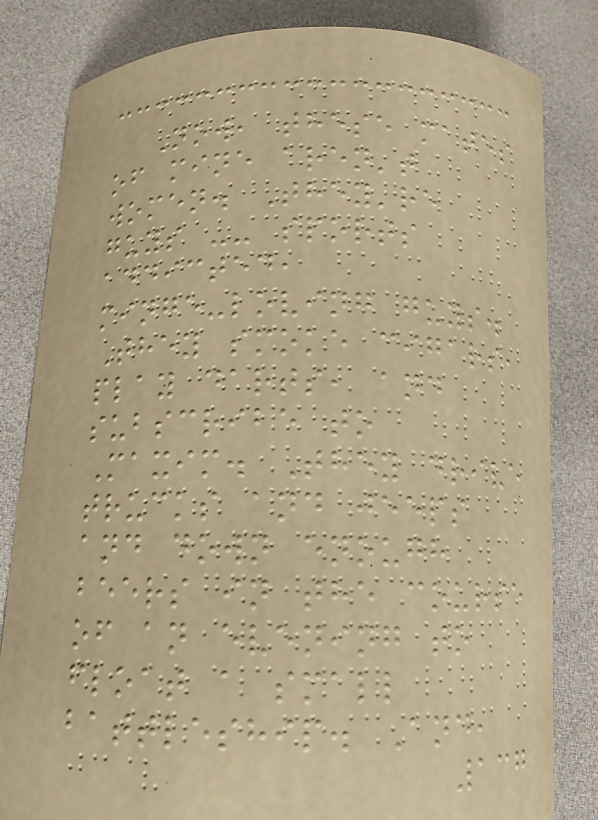Now, these mates
of mine aren't
women. They're
guys -- sports
addicted,
minge-loving guys.
They smoke cigars,
play darts, and
subscribe to
Maxim. They drive
trucks and jeeps
and down enough
beers in the course
of an evening to
float a small
battleship. And,
137
